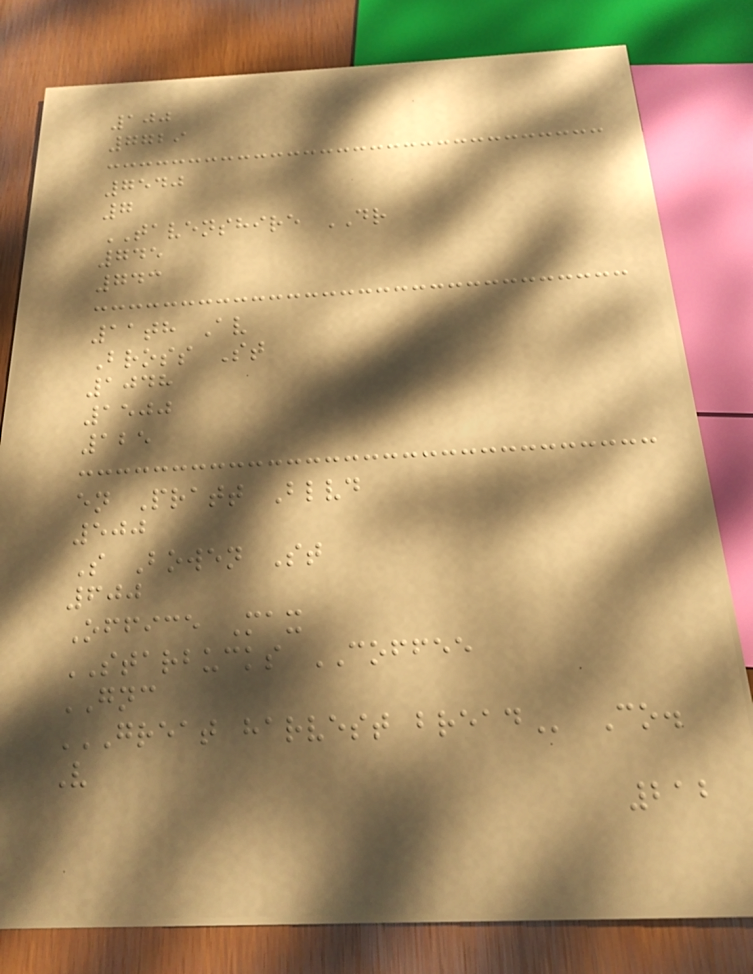100
7729
7540
7
TAVENSHIRE DR
745
743
11th Av
Bross St
1048
1500
125
en Pratt Blvd
500
S Bowen St
600
Office Max
STARBUCKS COFFEE
GNC
GREAT HARVEST BREAD Co.
V
212
